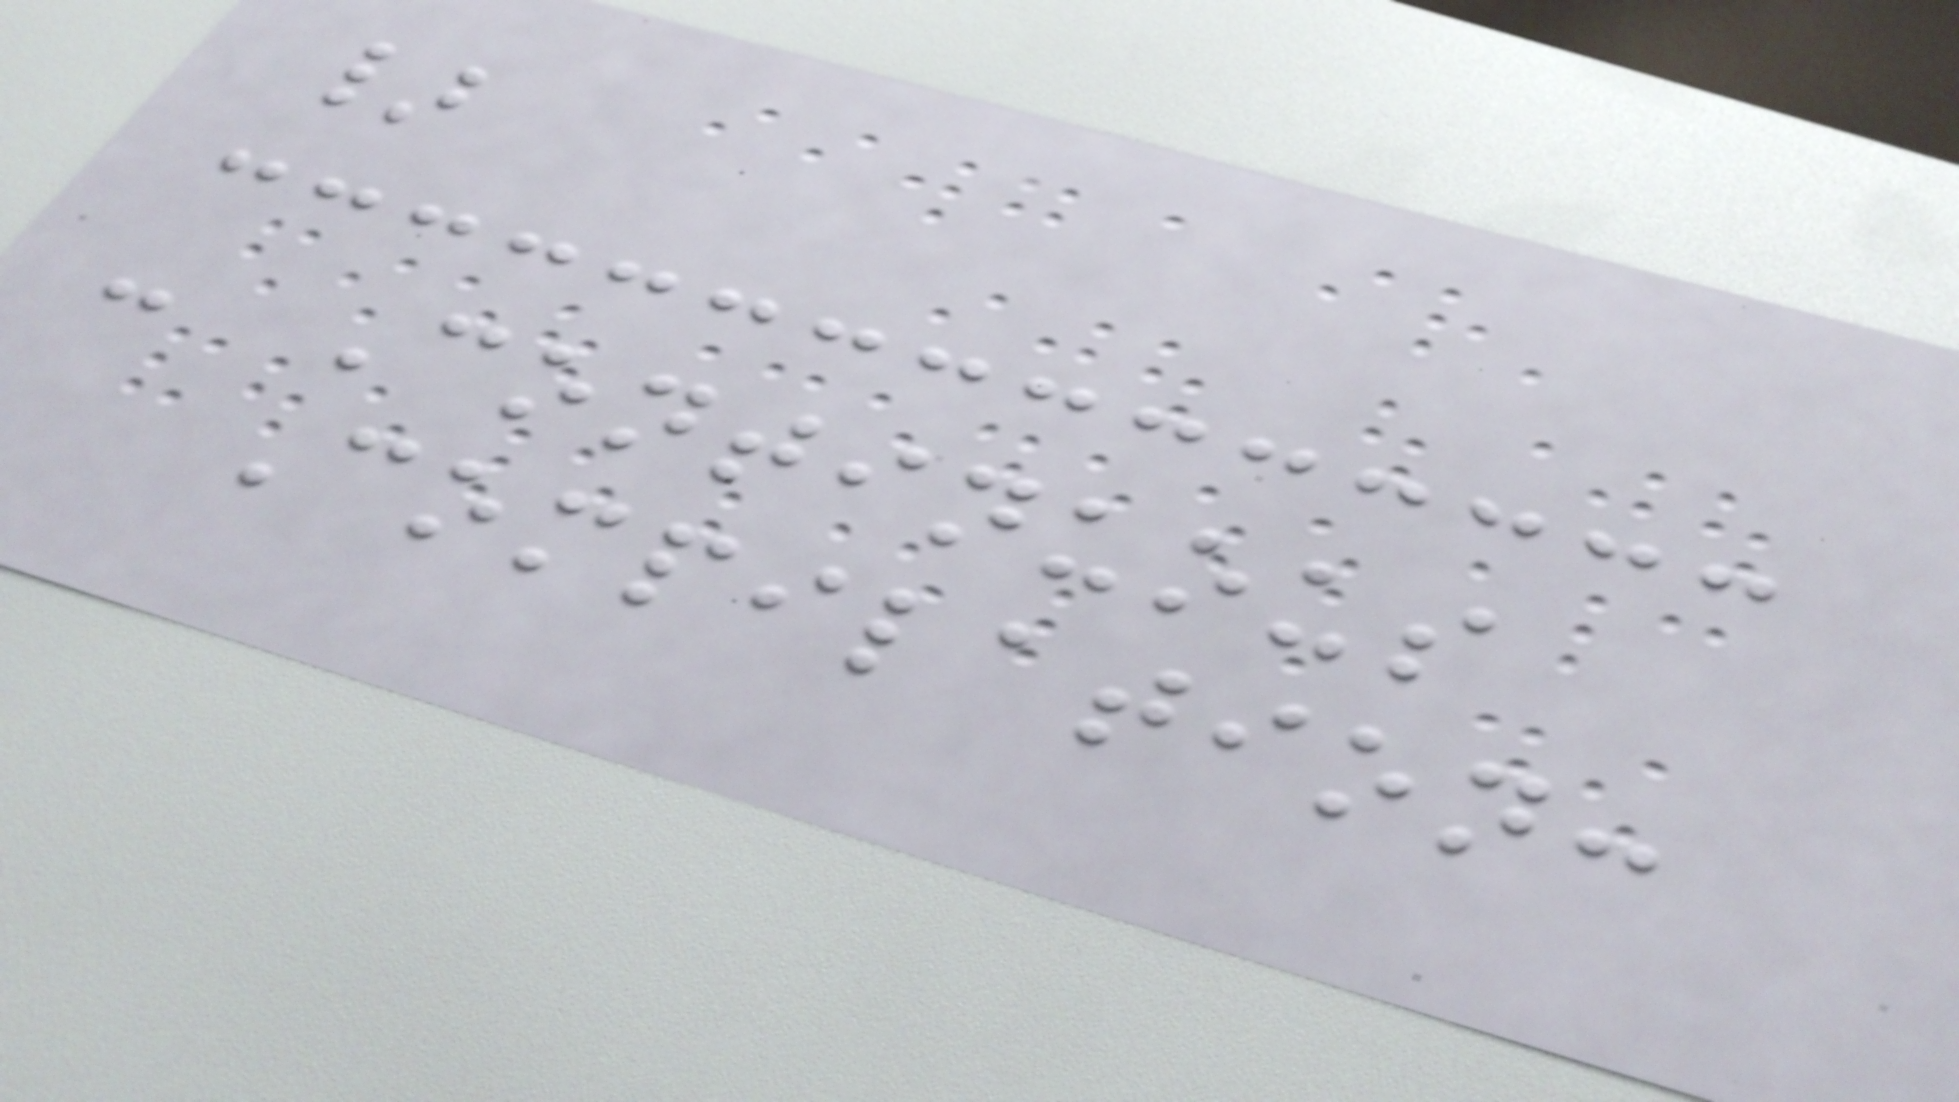}
- Continuous
Compilation:
